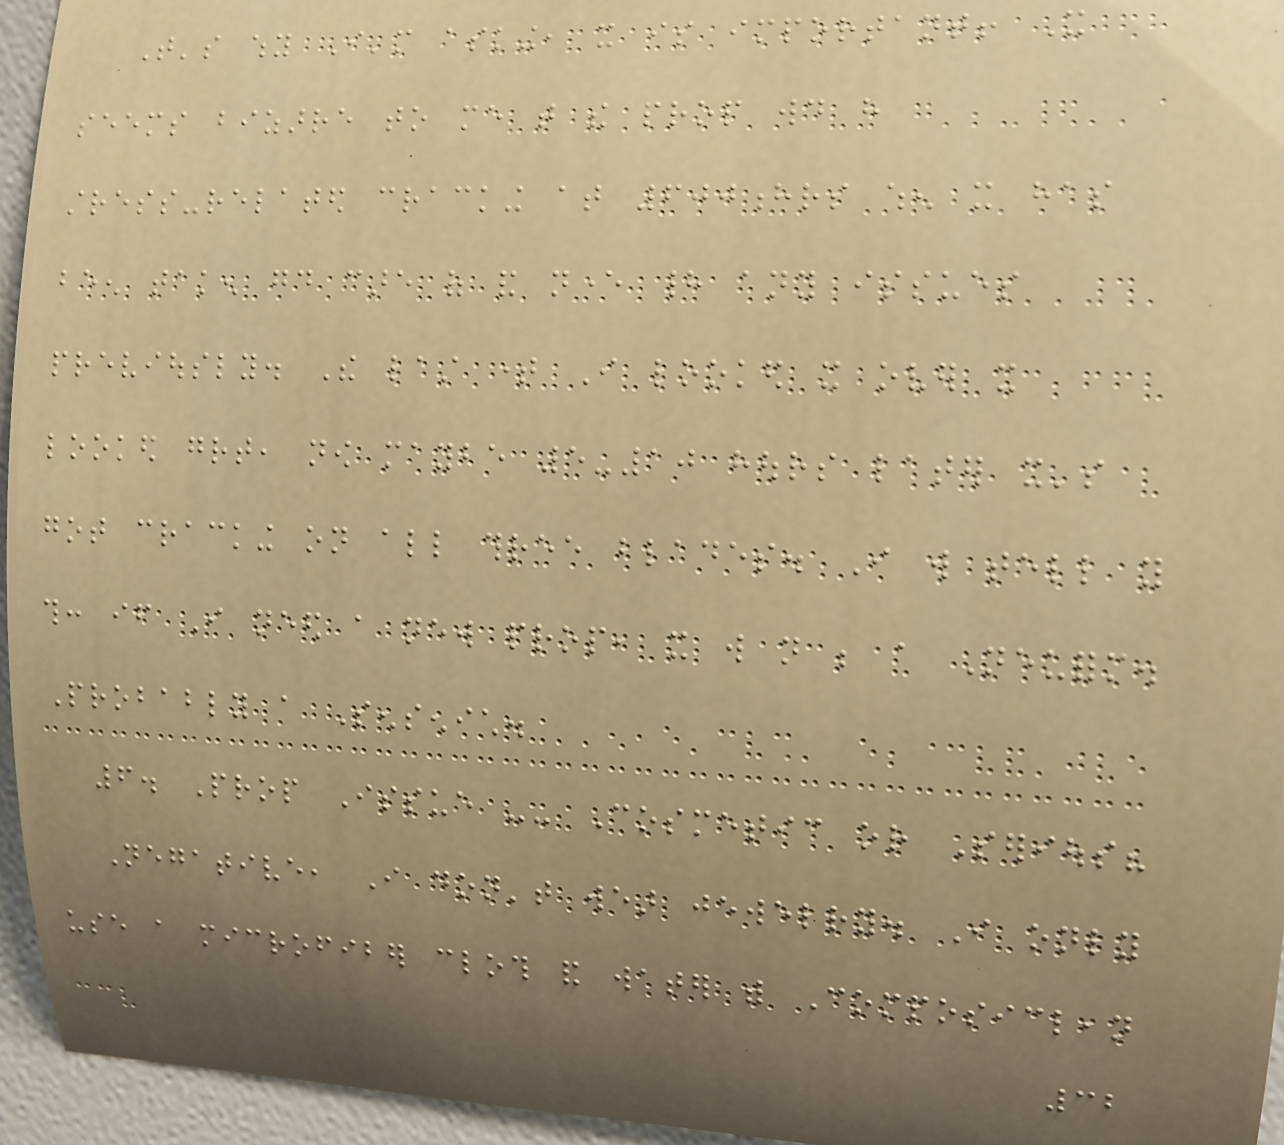That's why I'm asking, it is important! It
seems bizarre to me that the prop would have
stress-related cracking at 600hrs when it has
been taken good care of and never had any issues
previously. The last time I looked it over it
looked great, now maybe 5-10 hours later it's
got cracking on all three blades. I will tell you
this: if I need a new prop, it will not be a Neuform.
Probably a Sensenich.
6. Prop Issue -- Cosmetic or Serious?
Negative, I don't wear jewelry. I only
use a microfiber cloth and water with Composiclean
32
